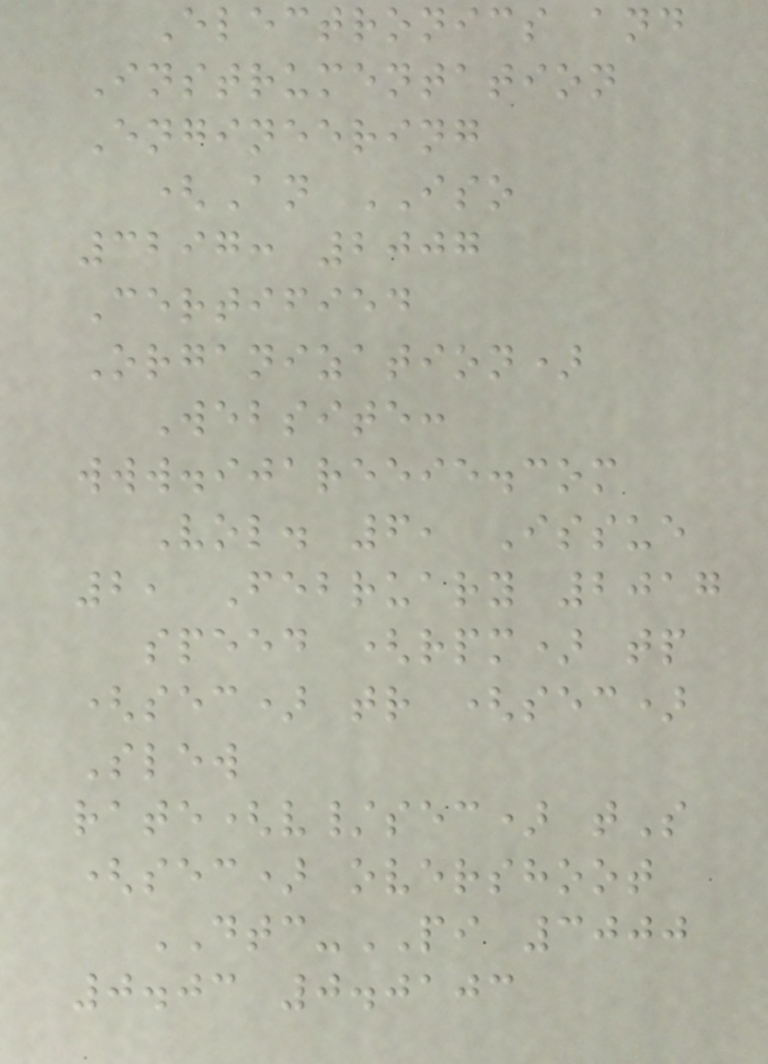Electronics and
Instrumentation
Engineering
(An ISO
3297: 2007
Certified
Organization)
Website:
www.ijareeie.com
Vol. 6, Issue
2, February 2017
speed (rpm) tp
(sec) tr (sec)
Slew
rate(v/sec) tS
(sec) overshoot
DTC-PI 3000
0.03 0.0103
